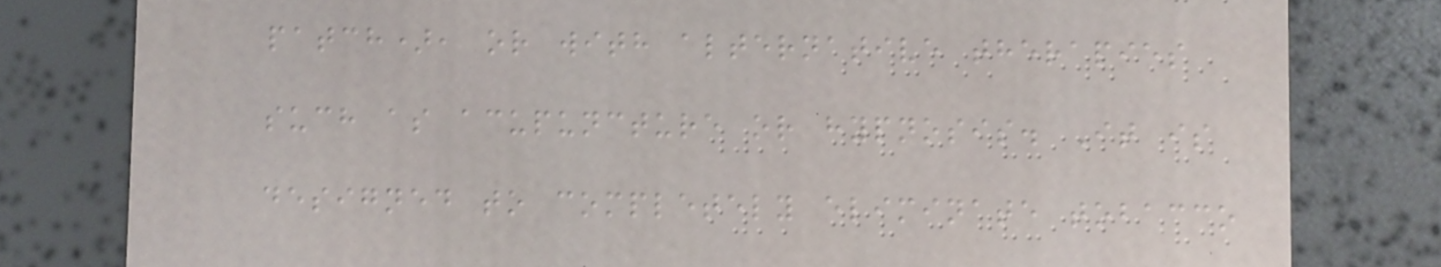patch), or with alternative therapies
such as acupuncture or hypnosis. It is
designed to completely eliminate tobacco
